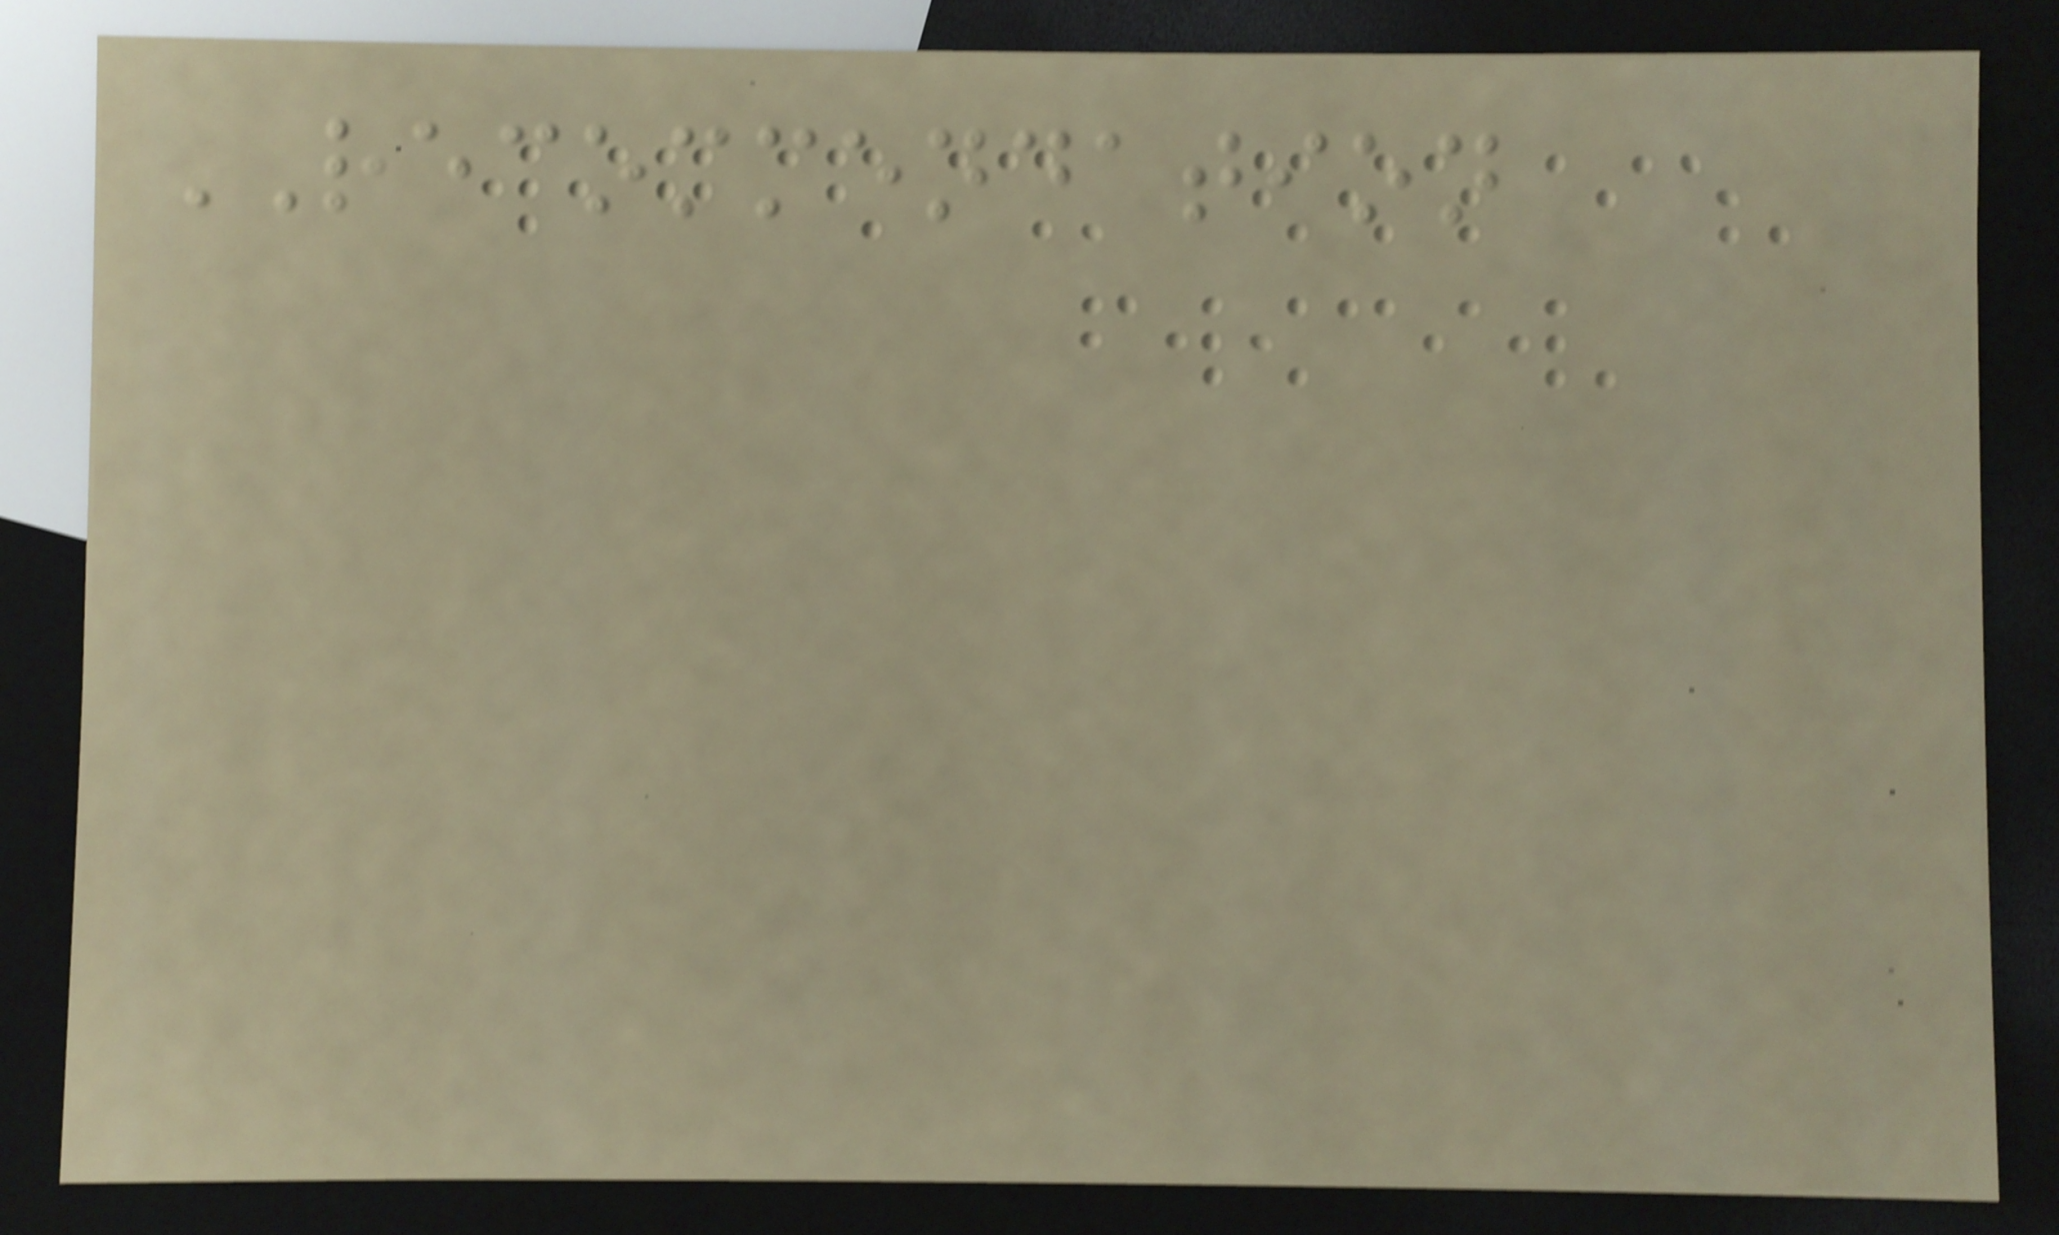RECOMMENDATION
